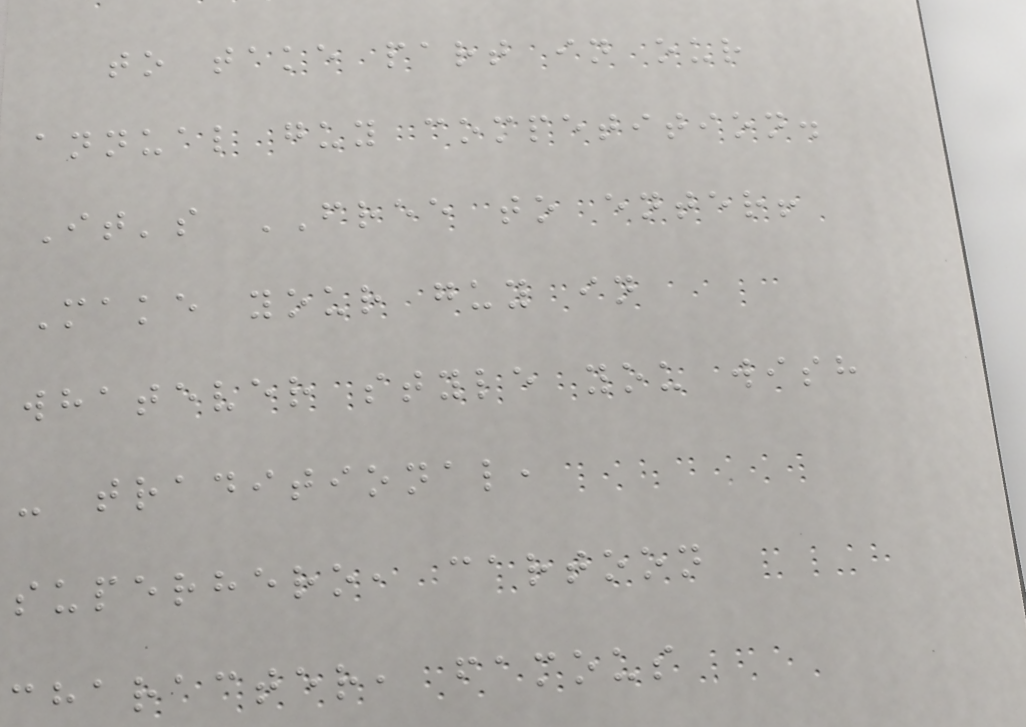to take part in our
annual guy competition.
It's FREE to enter!
Make your guy in
whatever style you wish
- traditional,
superhero, cartoon
character, famous
